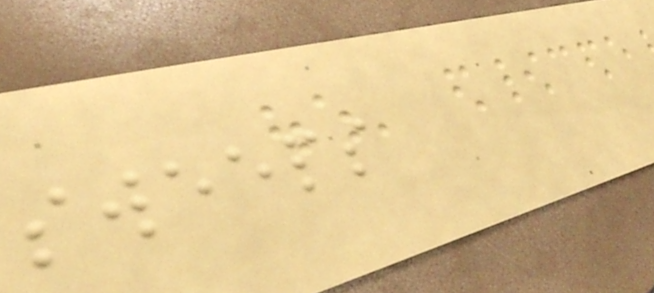sweeps
